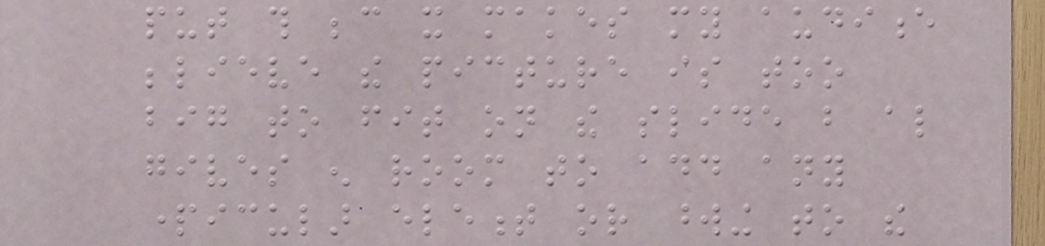put this because it makes my audience
believe the picture is too
big to fit on the slide but also
gives enough room to add any
particular element or wording to the
